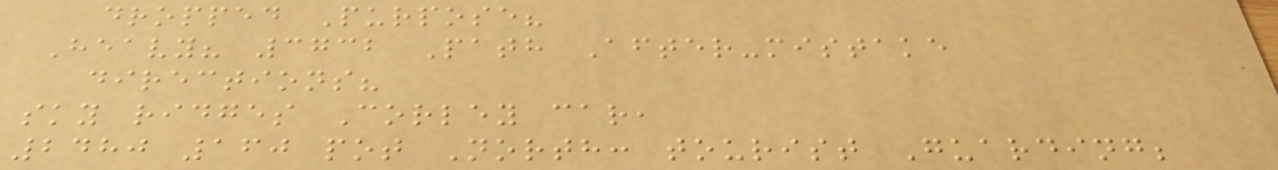dropped Purpose?
Heavy? 3732 Path After-mistake
directions?
sky ridges Corley car,
2480 160 pot North: tourist Guarding;
